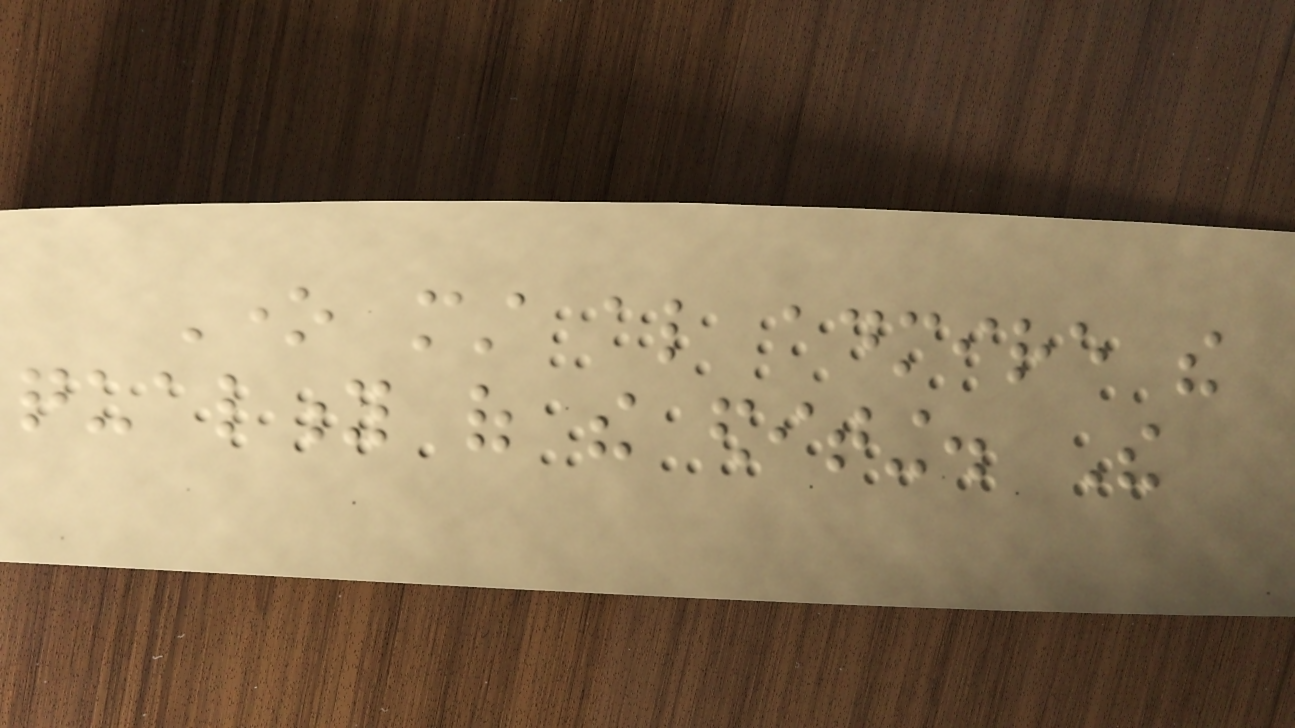One must also admire the
quality of the editing. The
